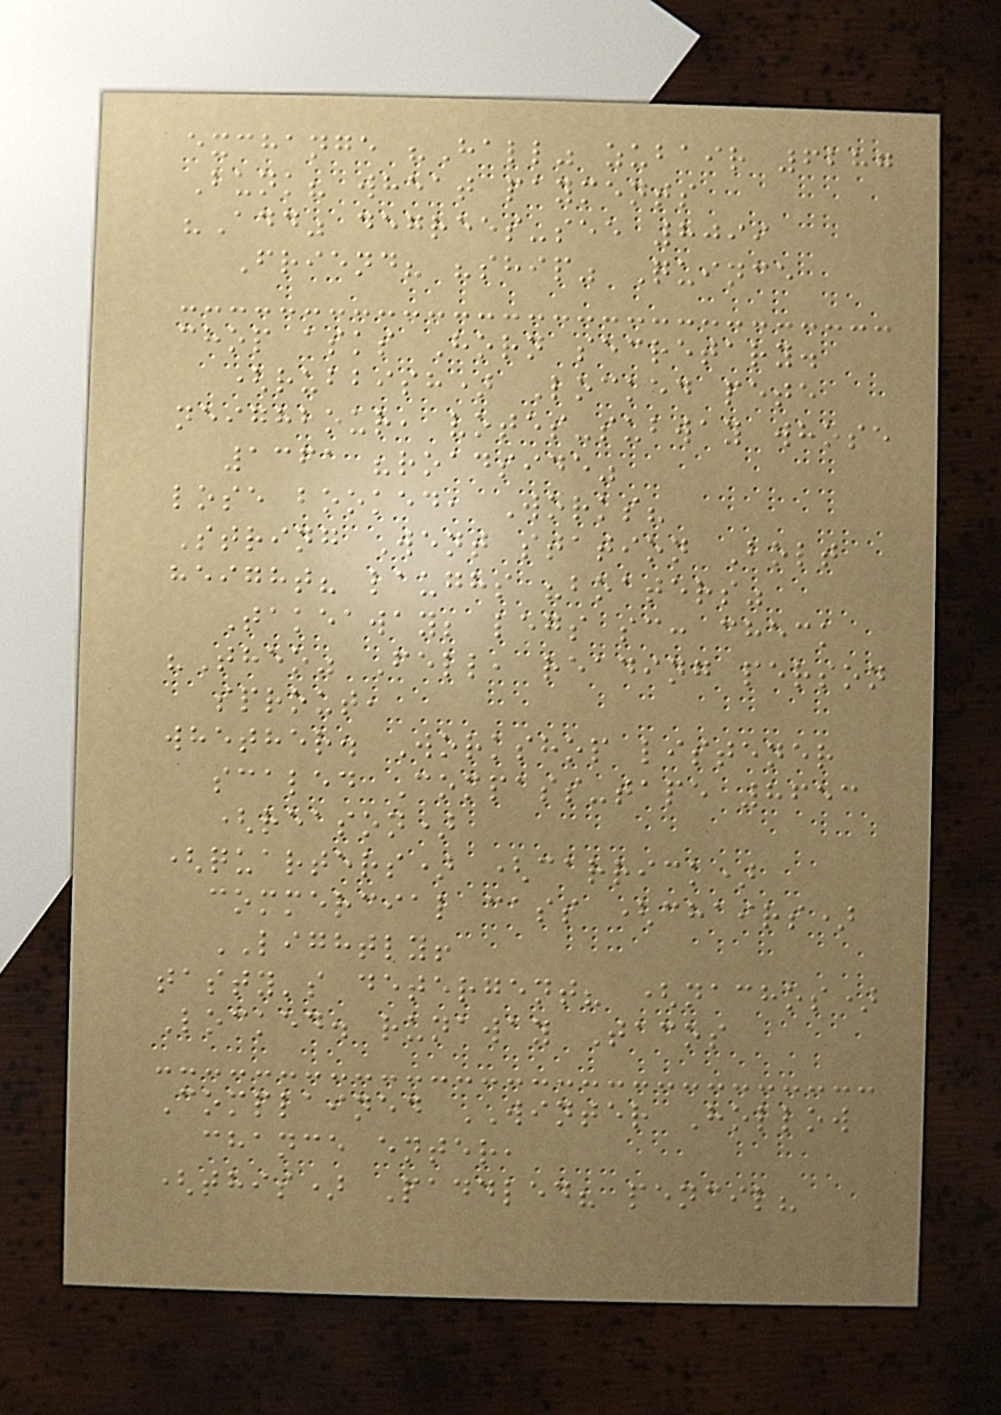exchange "Hall" zubair 6287
Bunk? wheat payments
"Add" degrees-see 8099
Friend? "ship" Quince
chop asks Horn secretary.
(rubbish) Locked pete
neighbour, votes-subway whose
1361 "roadside"
lose booked, Works?
String Went station Bolt
height? laughs "boaters"
Takeaway; legs sc: check
"Theo" Fell, reading person
sprout,
whether. Workshop listener
scaled Compass-tape 8653
(reason)
(quarters) (carrick)
commercial cass (chairs)
LIGHTLY!
tasty's detergent? (nachos)
Locked. runaway Tacos
Complained WINTER Hollow
chance enter,
(this) Paddled? pencil?
